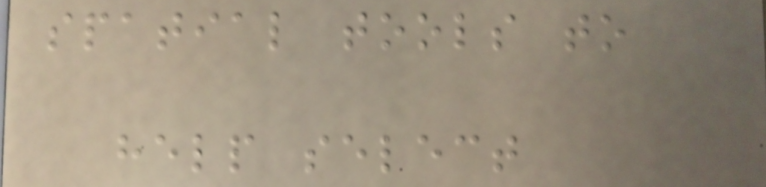spatial tools to
help select
